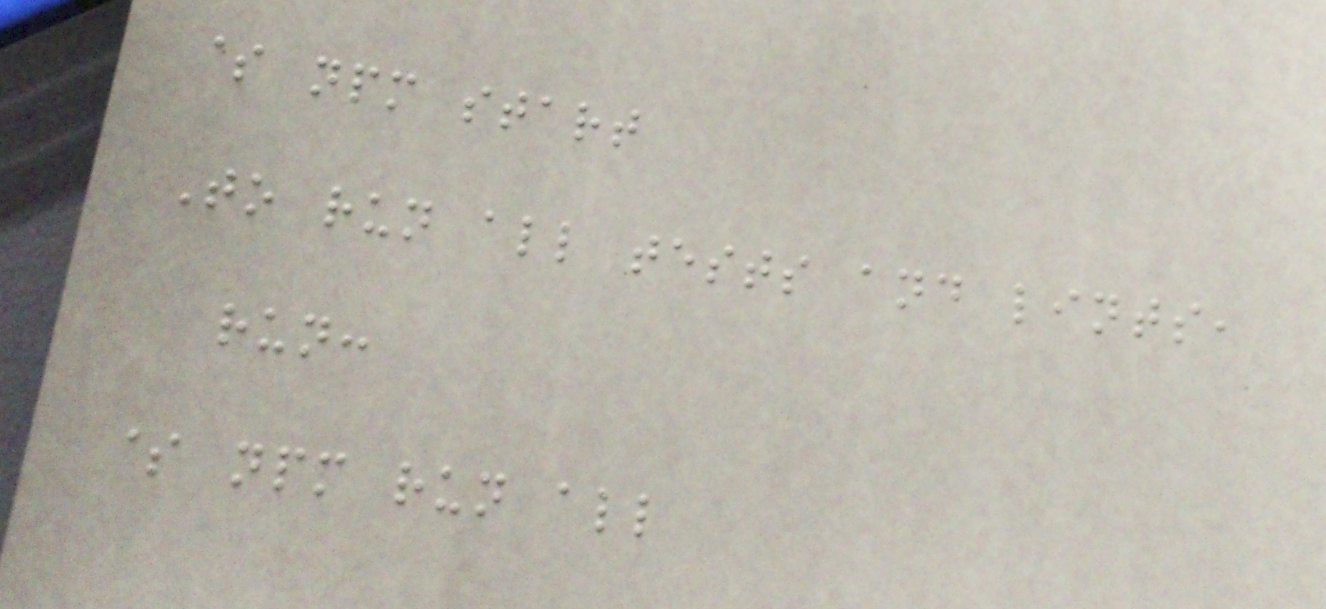$ npm start
To run all tests and lints,
run:
$ npm run all
